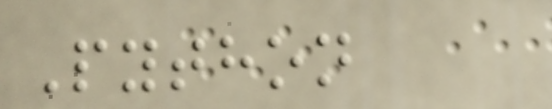Python
